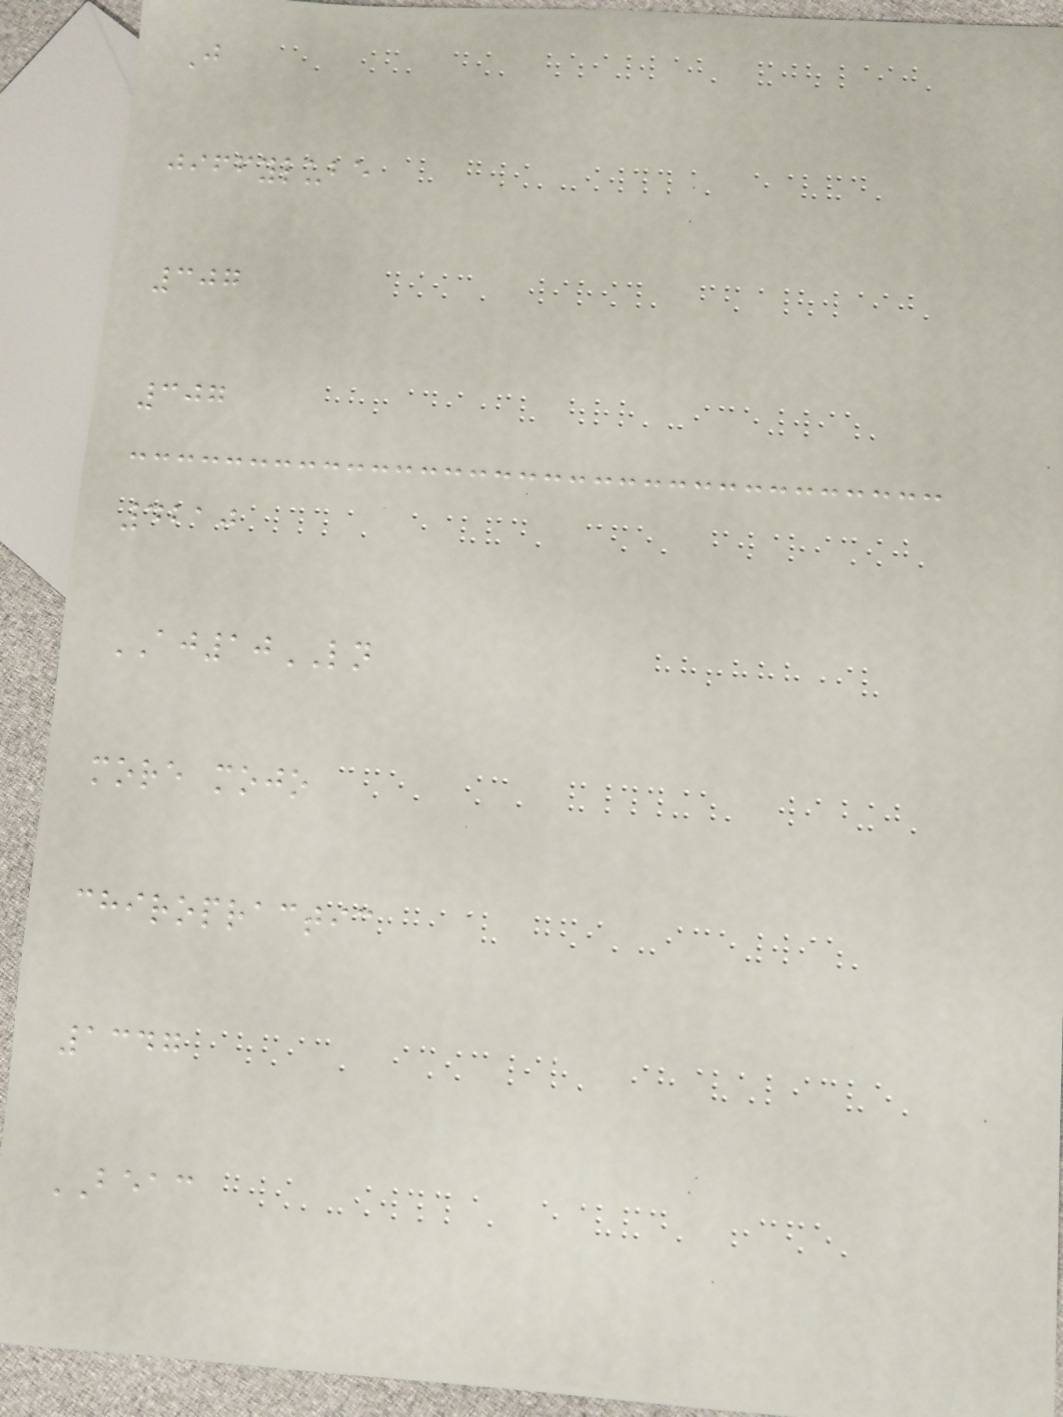J
jiffylube
307
307
4210
AJ10LN
more mojo
chiropractic
1347
BEAC
